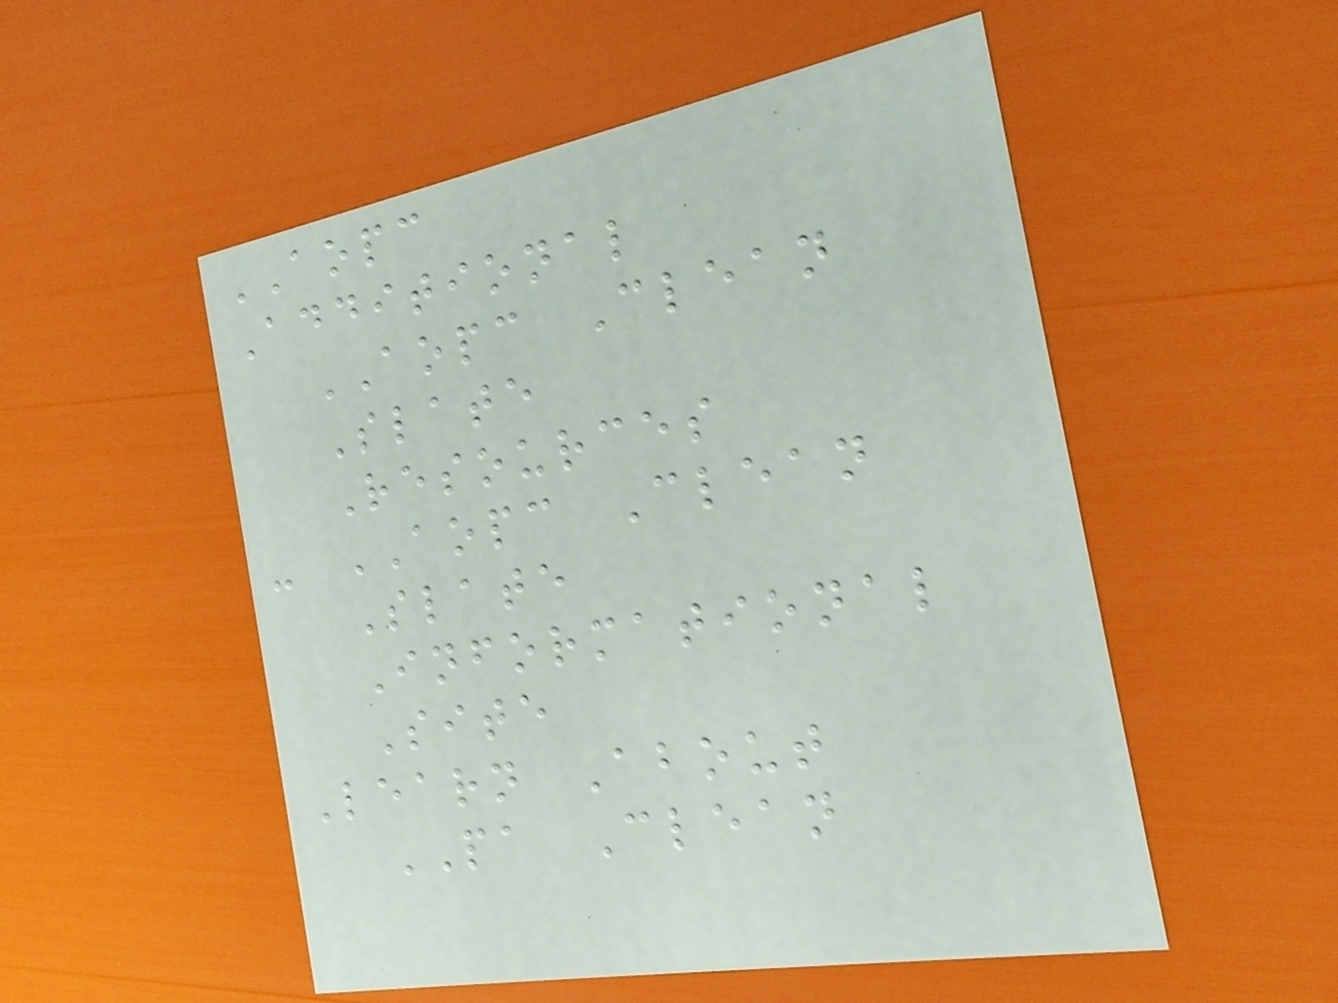AOPC
Additional
AOPC Clean
Slate
Resources
- AOPC Clean
Slate
Informational
Site
Learn About
PA Clean
